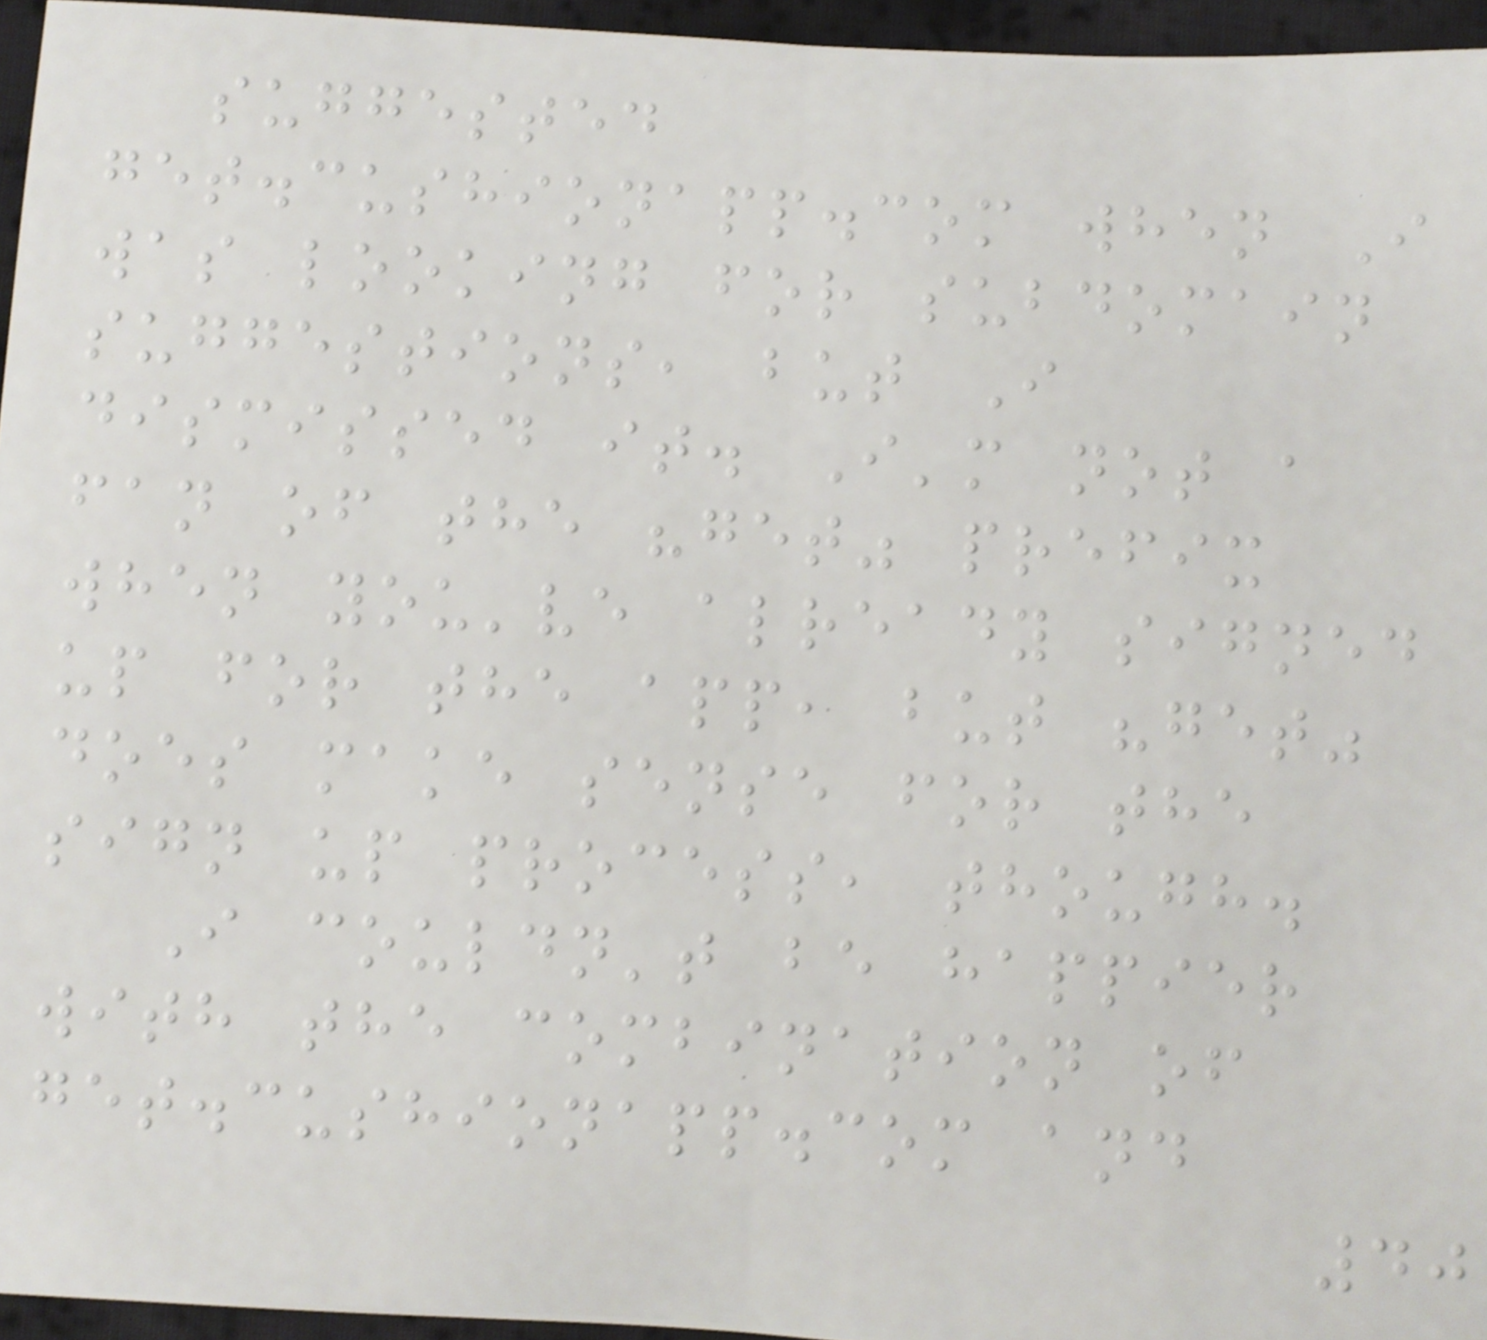suggested
get.cushionapp.com when I
was looking for subdomain
suggestions, but I
dismissed it. I'm not a
fan of the "get" prefix
when you've already signed
up for the app, but "get"
does make sense for the
sign up process, though.
I couldn't be happier
with the combination of
get.cushionapp.com and
40
